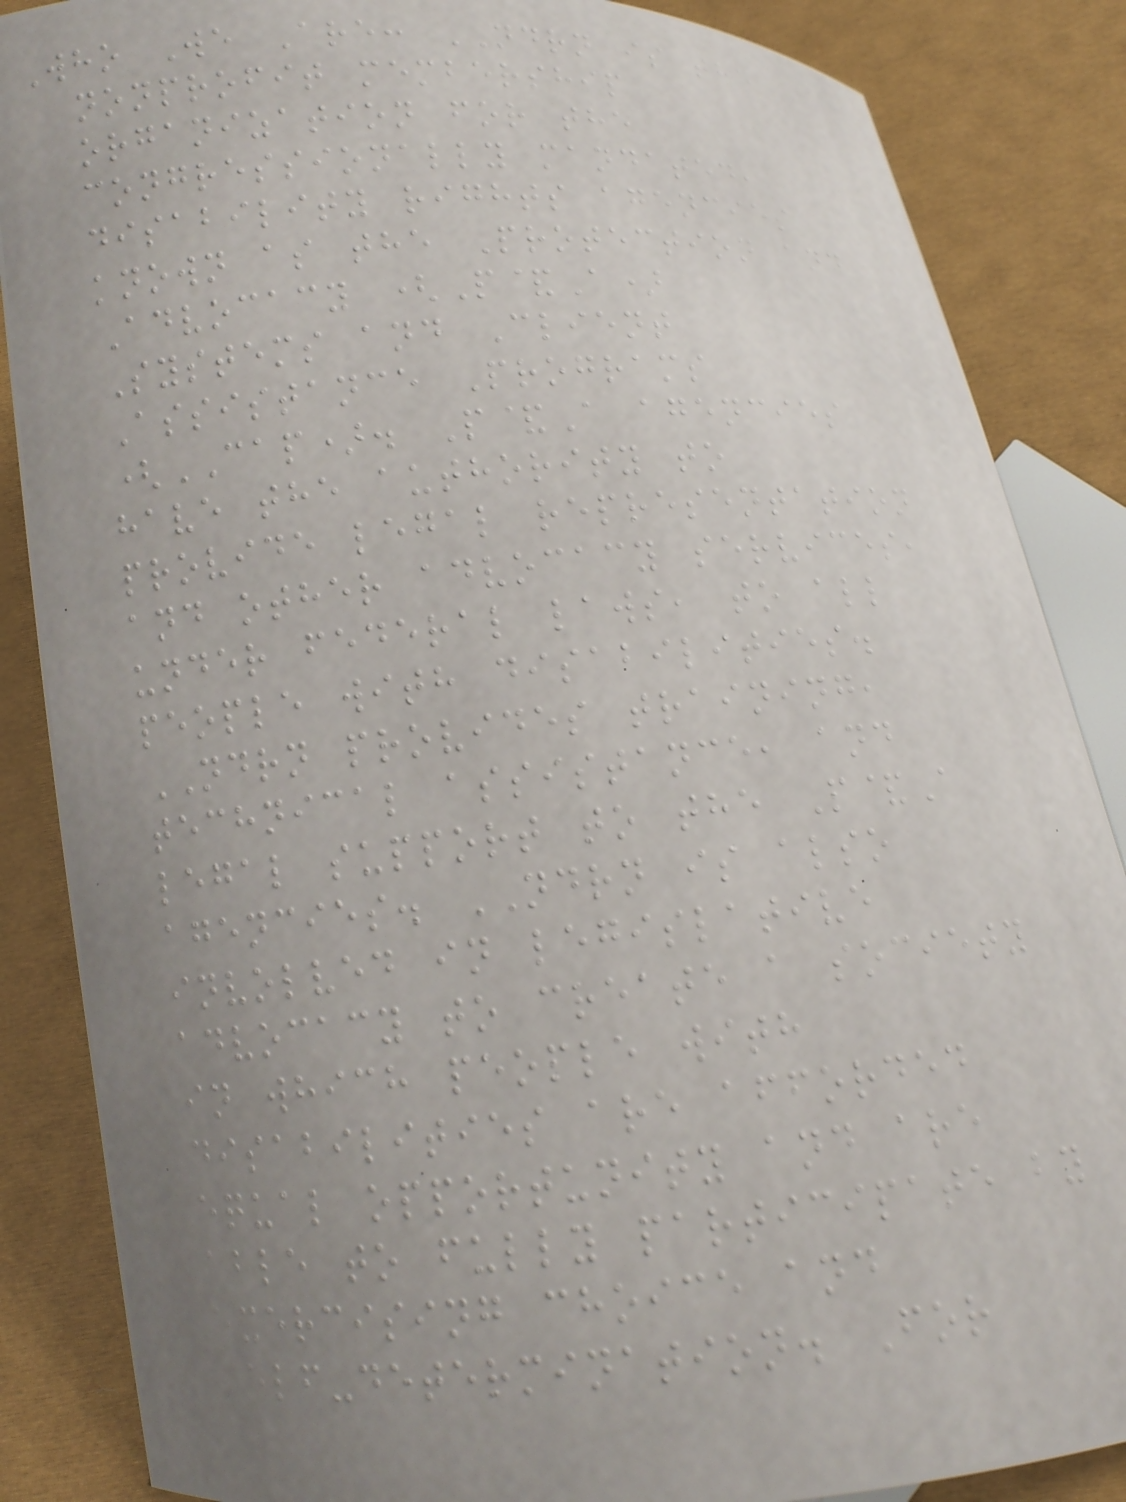Who We Are: NDRN is the
nonprofit membership
organization for the
congressionally mandated,
disability rights agencies
known as the Protection and
Advocacy (P&A)
Systems and Client
Assistance Programs
(CAP). P&A agencies
have the authority to
provide legal representation
and other advocacy services,
under federal laws, to all
people with disabilities.
NDRN provides training,
technical assistance, and
legal support to the P&A
agencies. NDRN is also
involved in legislative
advocacy to create a society
in which people with
disabilities are afforded
equal opportunity and are
able to fully participate by
exercising choice and
self-determination. For
